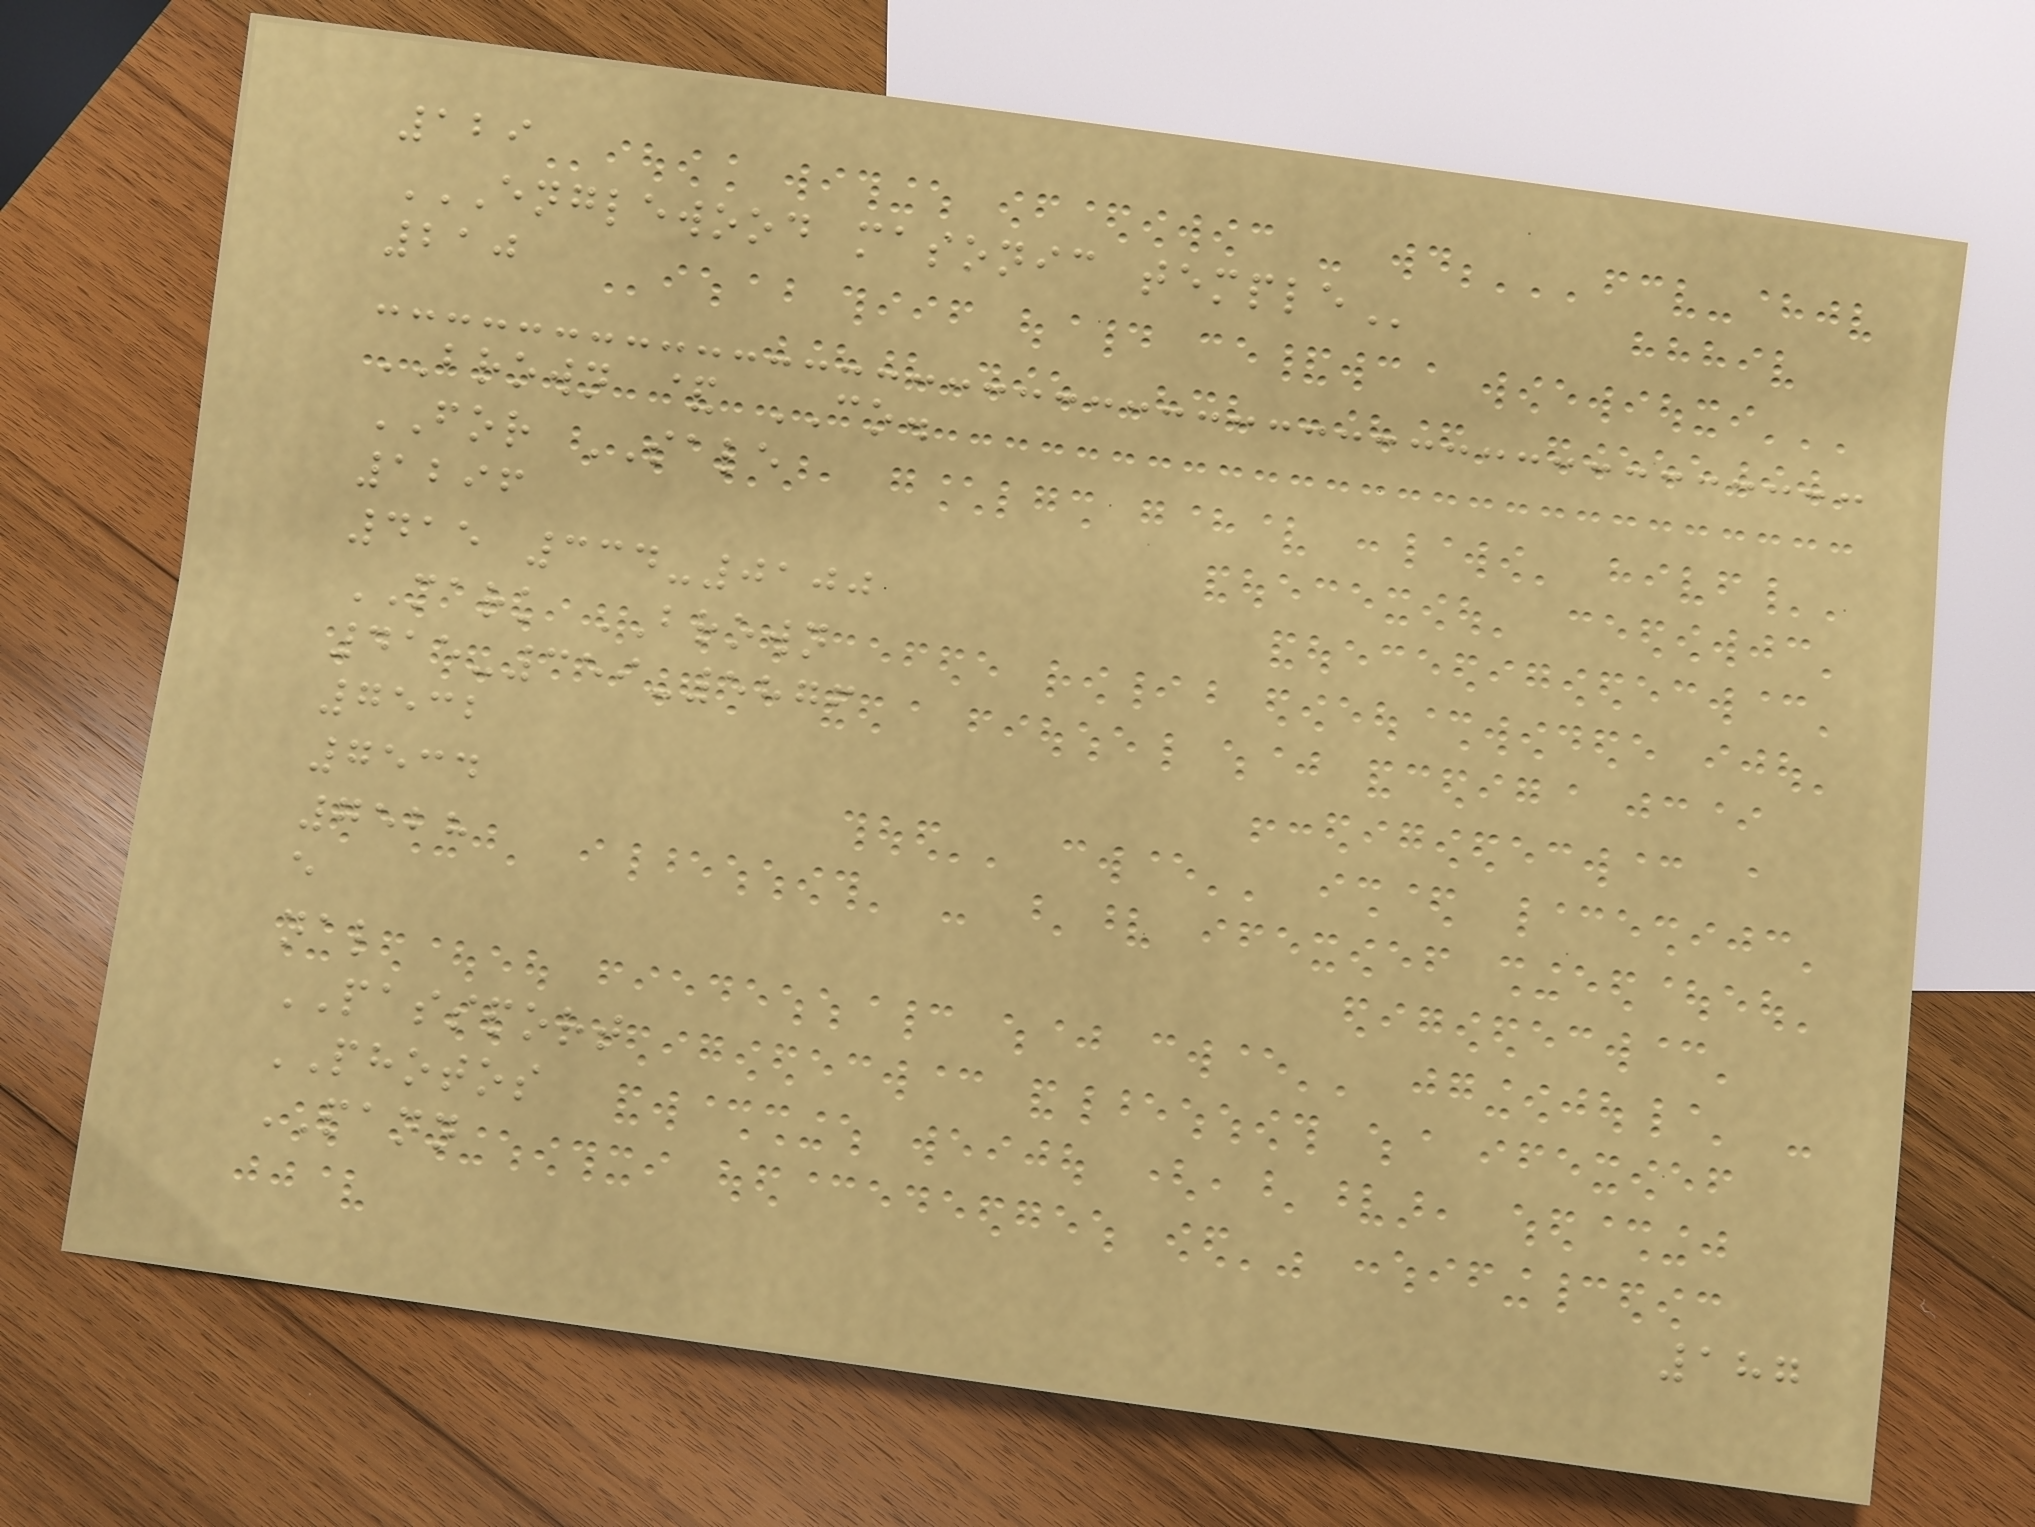129
ENGLEWOOD MASONIC TEMPLE
210
BROWN & CO.
FOR SALE
1296
415 334-0100
MARK BROWN
415-359-5876
7532
7534
7528
e
nal
PASSPORT
PHOTOS
PANN
187
